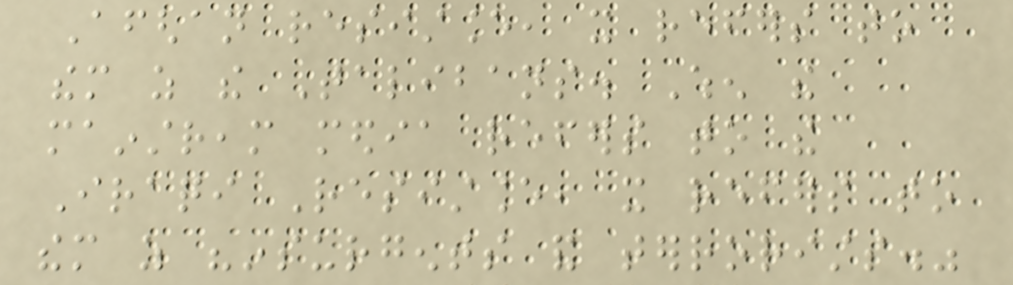Afghan resistance, it refers to
them as the Talibans. When the
mainstream media refers to the
Iraqi Resistance, it refers to
them as "insurgents and terrorists."
